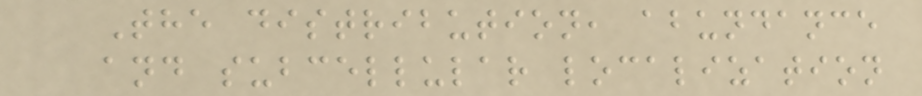The distribution, abundance
and subcellular localization
